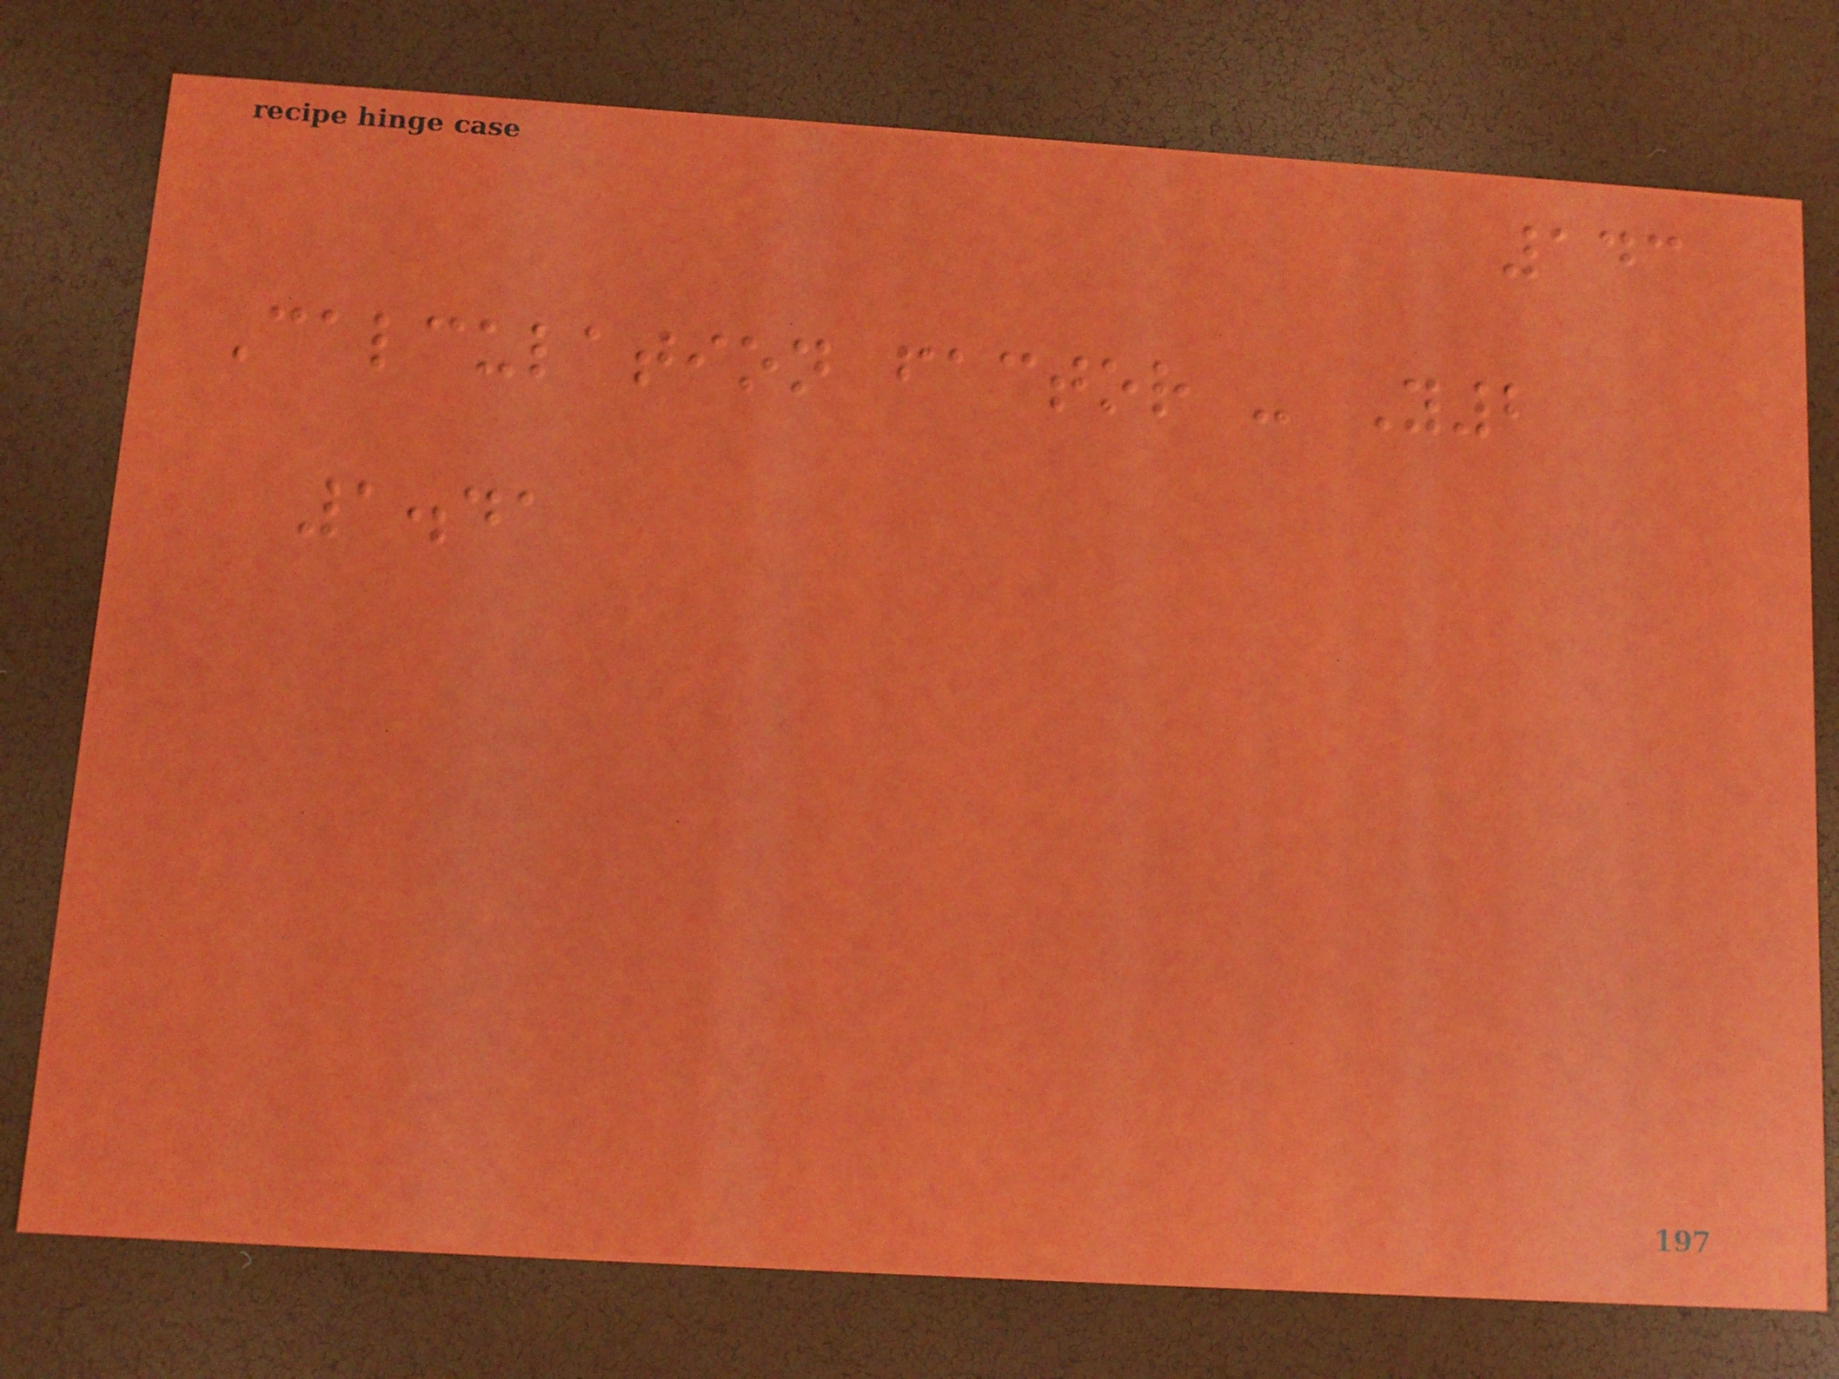143
Calculation factor - Y2
1.41
